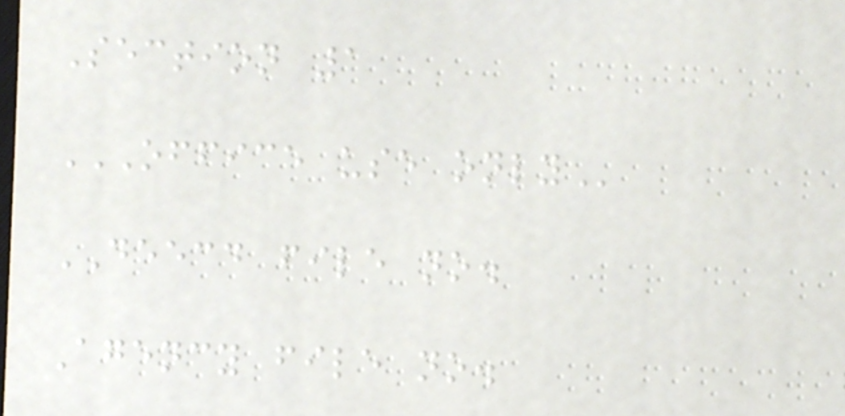Section 1
OFFICE USE ONLY
DEECD file no.
Agency file no.
